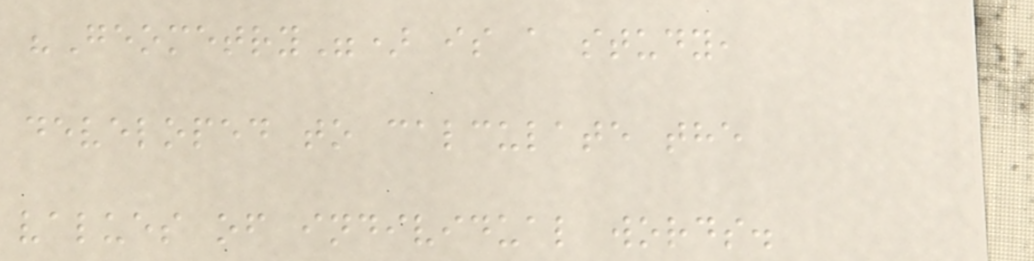"Geometry") is a study,
developed to calculate the
values of individual words.
